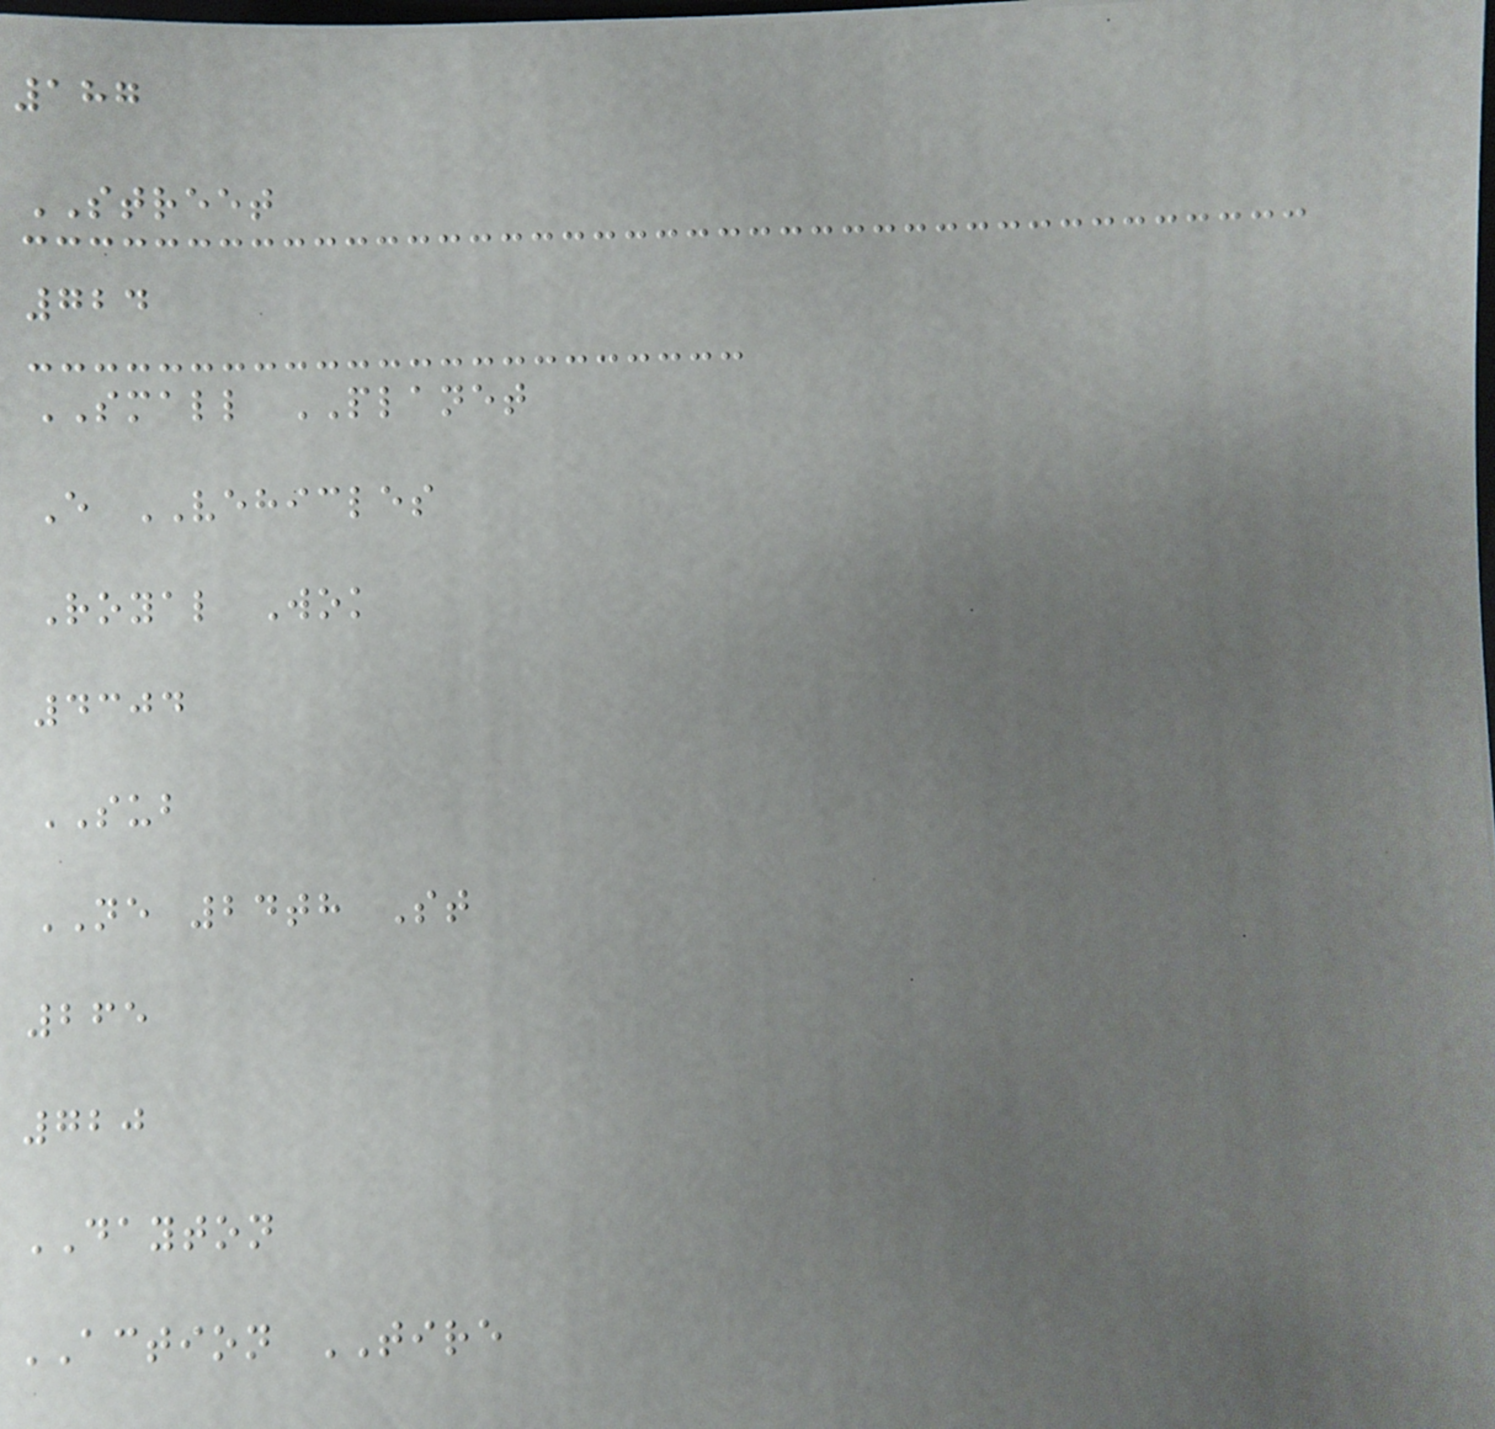187
STREET
724
SMALL PLANET
E VEHICLES
Royal Wok
4304
SUB
NE 24th St
265
720
DAYTON
ACTION TIRE
